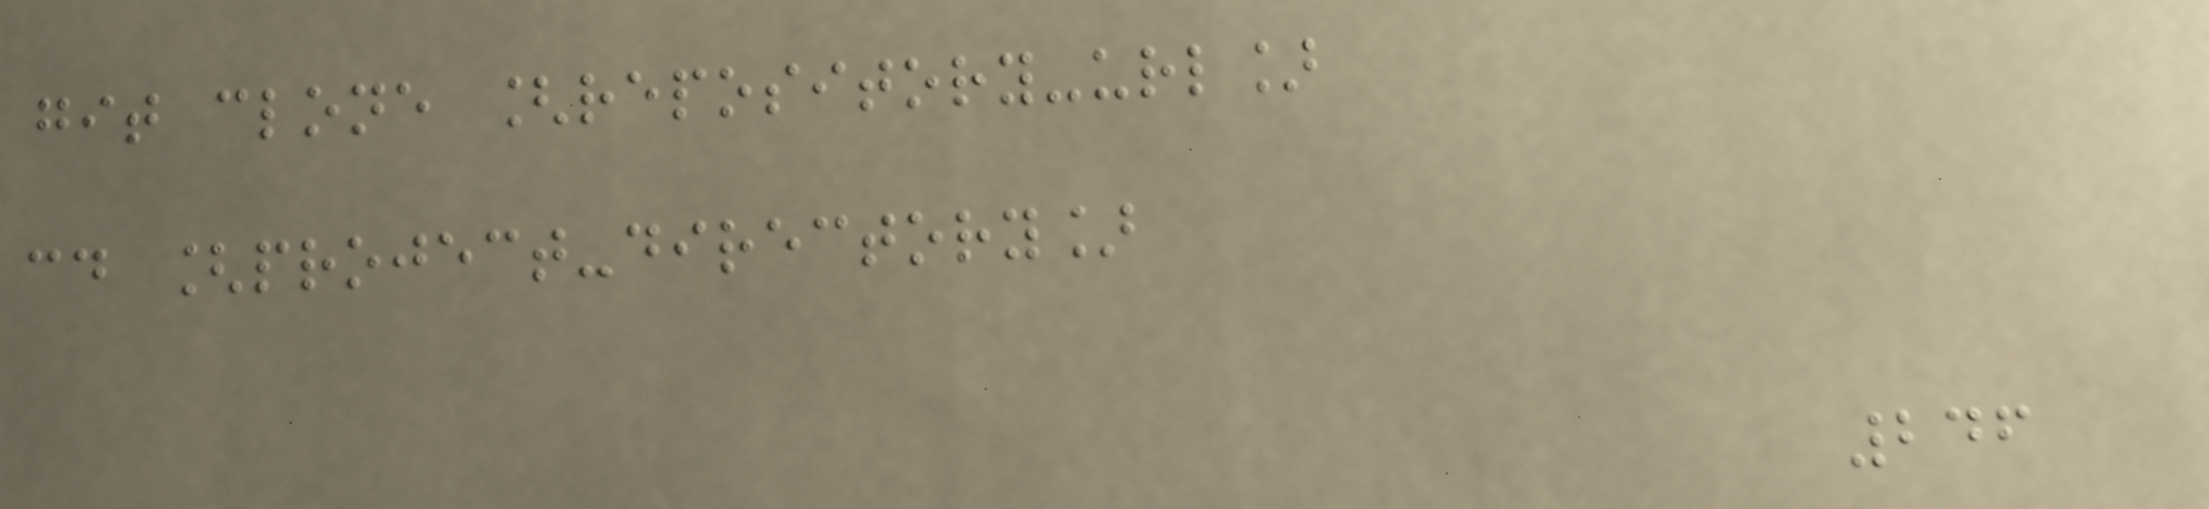git clone [repository-url]
cd [project-directory]
246
